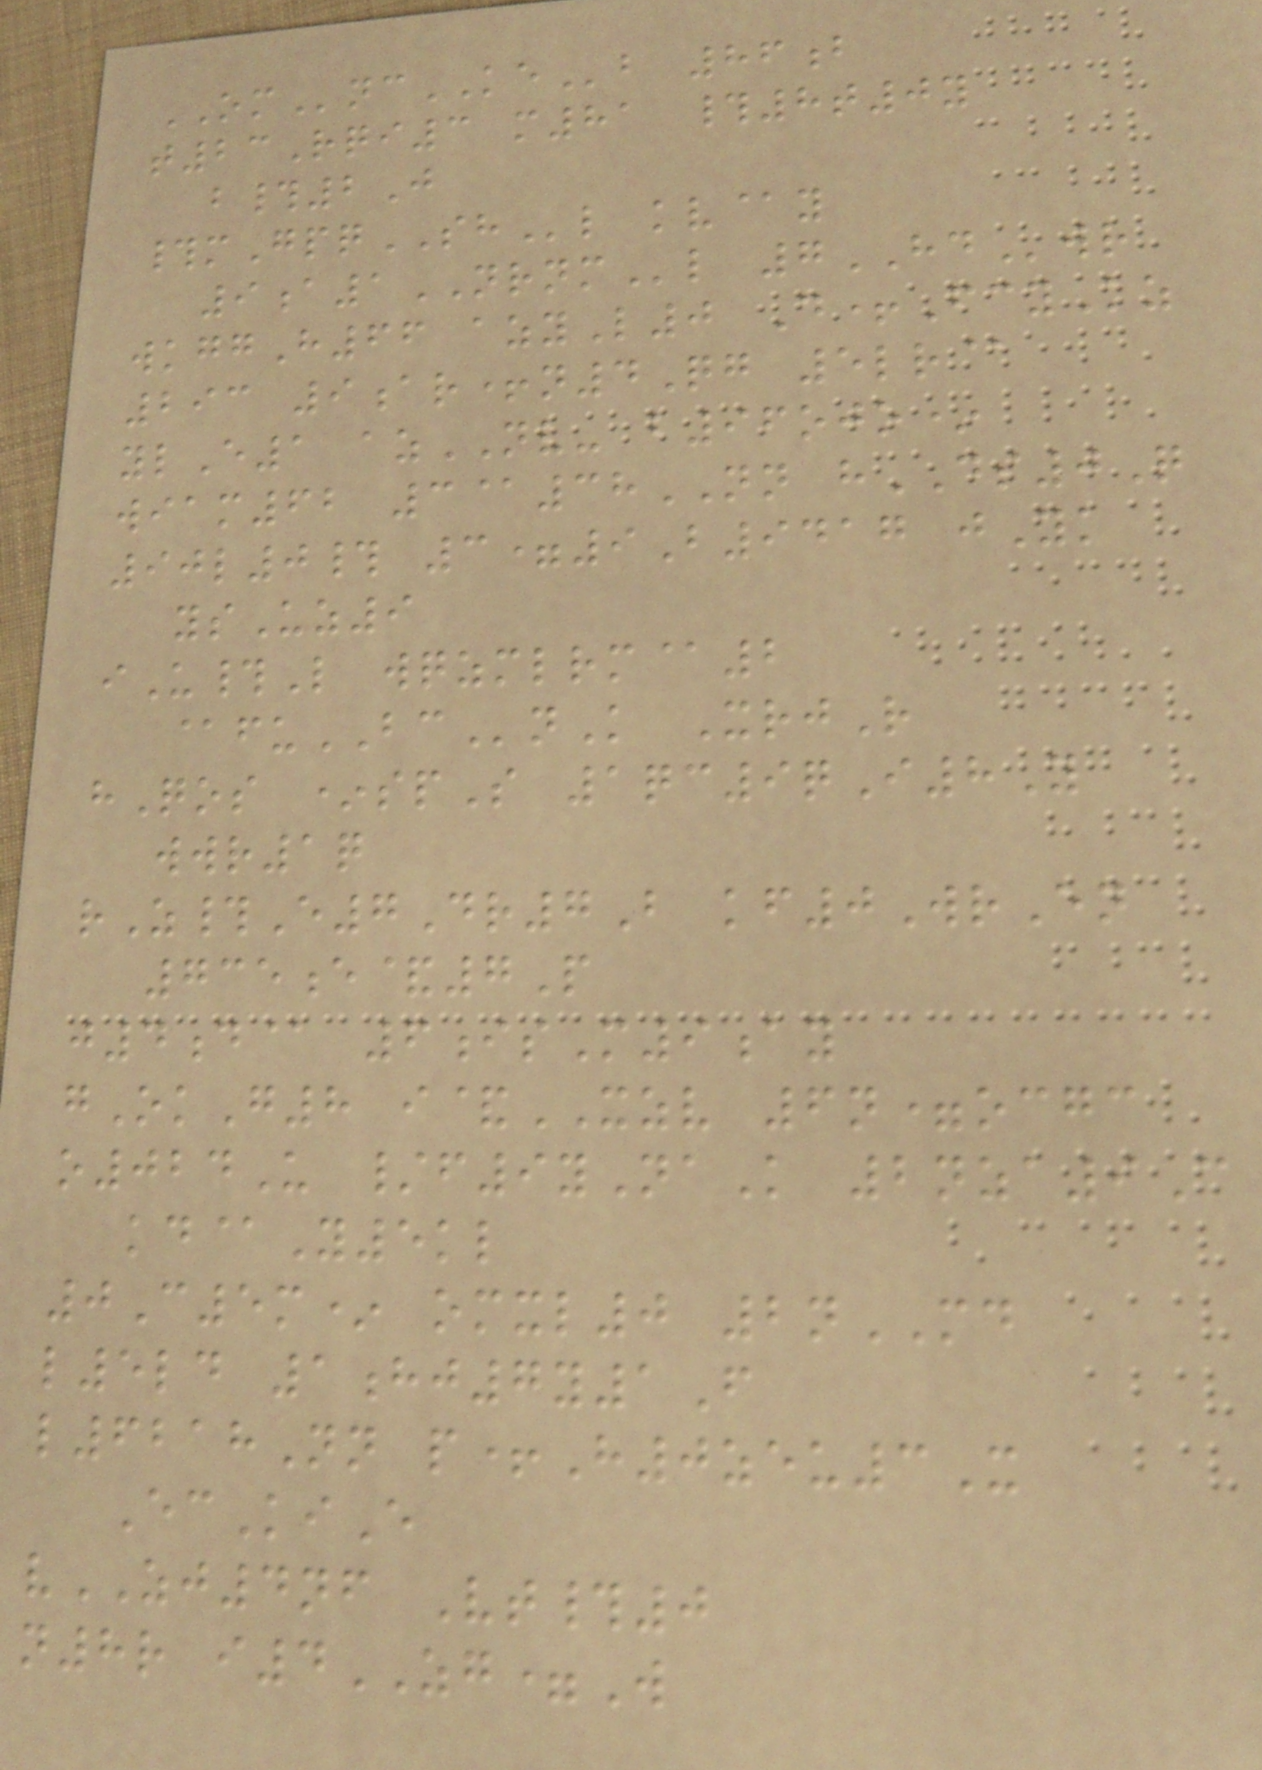OMncKEb 86b
t23Rqi3 m81 #8t0y
b#2J
#mGpqSHl kv@y
9a1NRNMl 7HDwr
wkggH66 azyL0 D+FcyKz
293 9ar+n4Qg 5lr@
ylE1 azNV- b96ojo*
wiam62 3@38NN hDS0Q
90l0# 3=9B9417 jYk
ysUz9
iU#L wqzmlrm@2
@fuBCnK XrjR
hQos *spS 1qc9qI8Y
wwr1q
rZ#E7Dr7B kf0WrEn
735e&7P
j4d@ 6isM9ay
gOkG8 i&XZV 6n=ocgc
o024U /f9yNaK 2nza9C
kd@Y5kl
0C5m* omxl0 2nMD
l5ld 1hj7y1F
l6218Nn p+H0zeu3X
EcKiE
vZJ4nf Vt#0
n8r i4ZG=W
